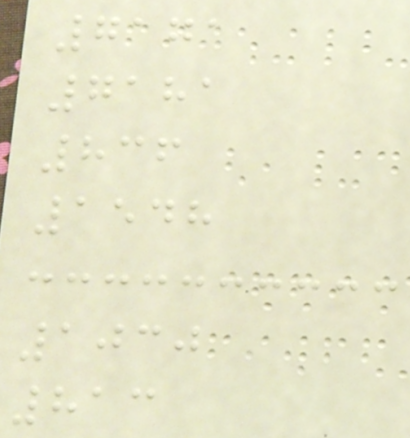7171
7181
836
1548
1030
813
